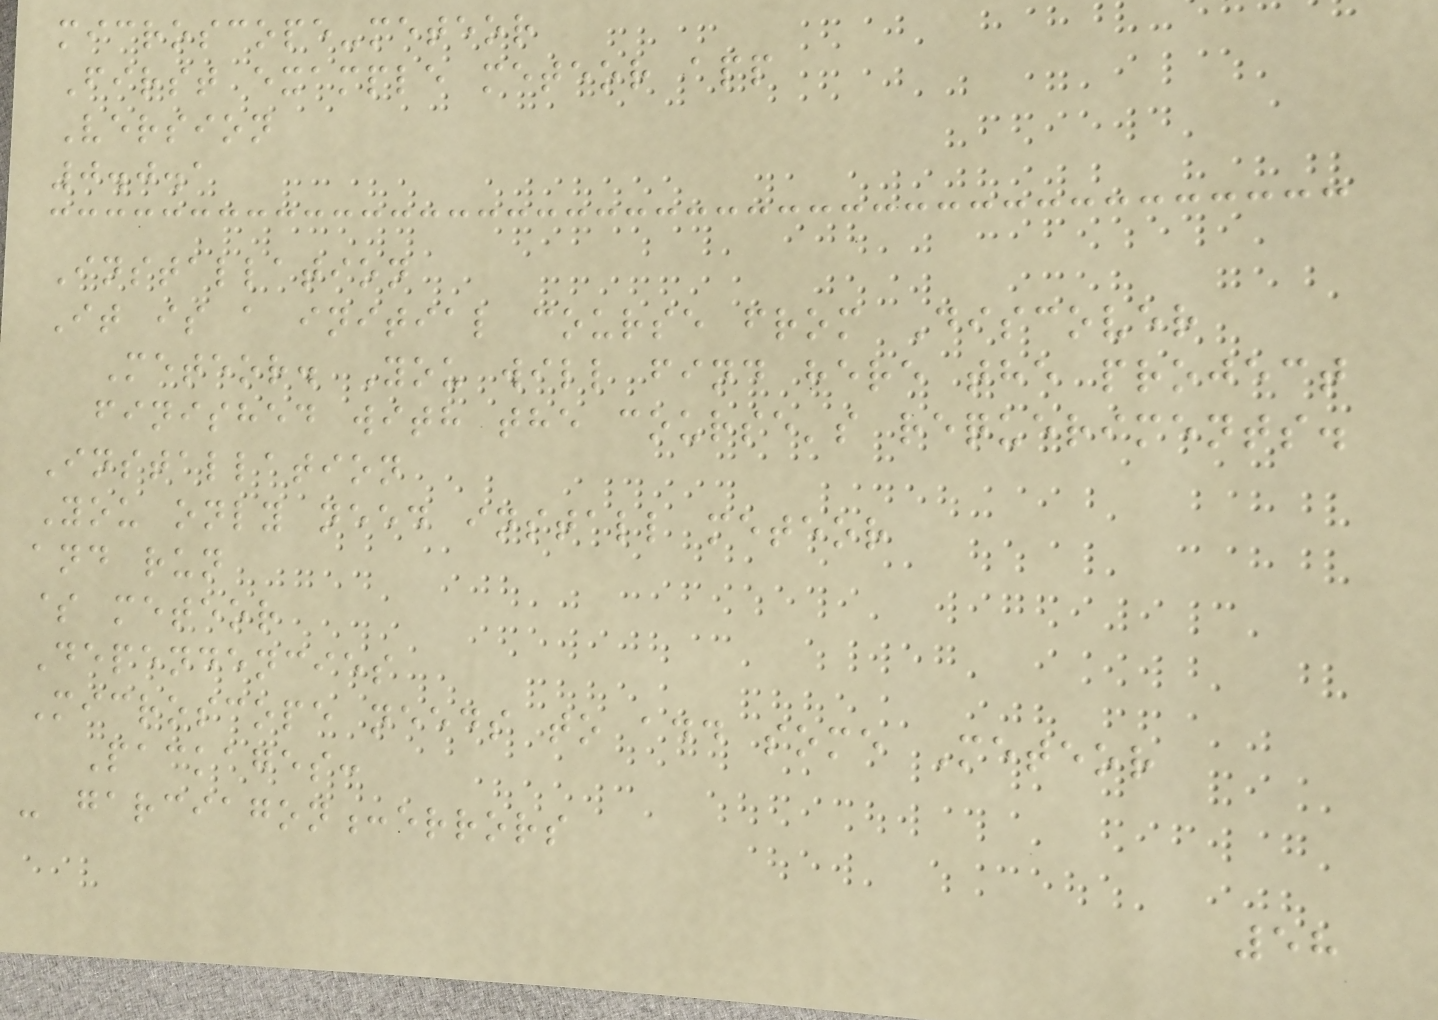microscope-meteor
First example meteor app
Version
0.0.1
Installation
It is a initial course from Discover
Meteor. You will find here the project
finished with the course's requeriments.
Installation
You only need install meteor
and run
$ meteor
Dependencies
Microscope needs to add some Meteor
Packages:
- garciagon:errors
58
